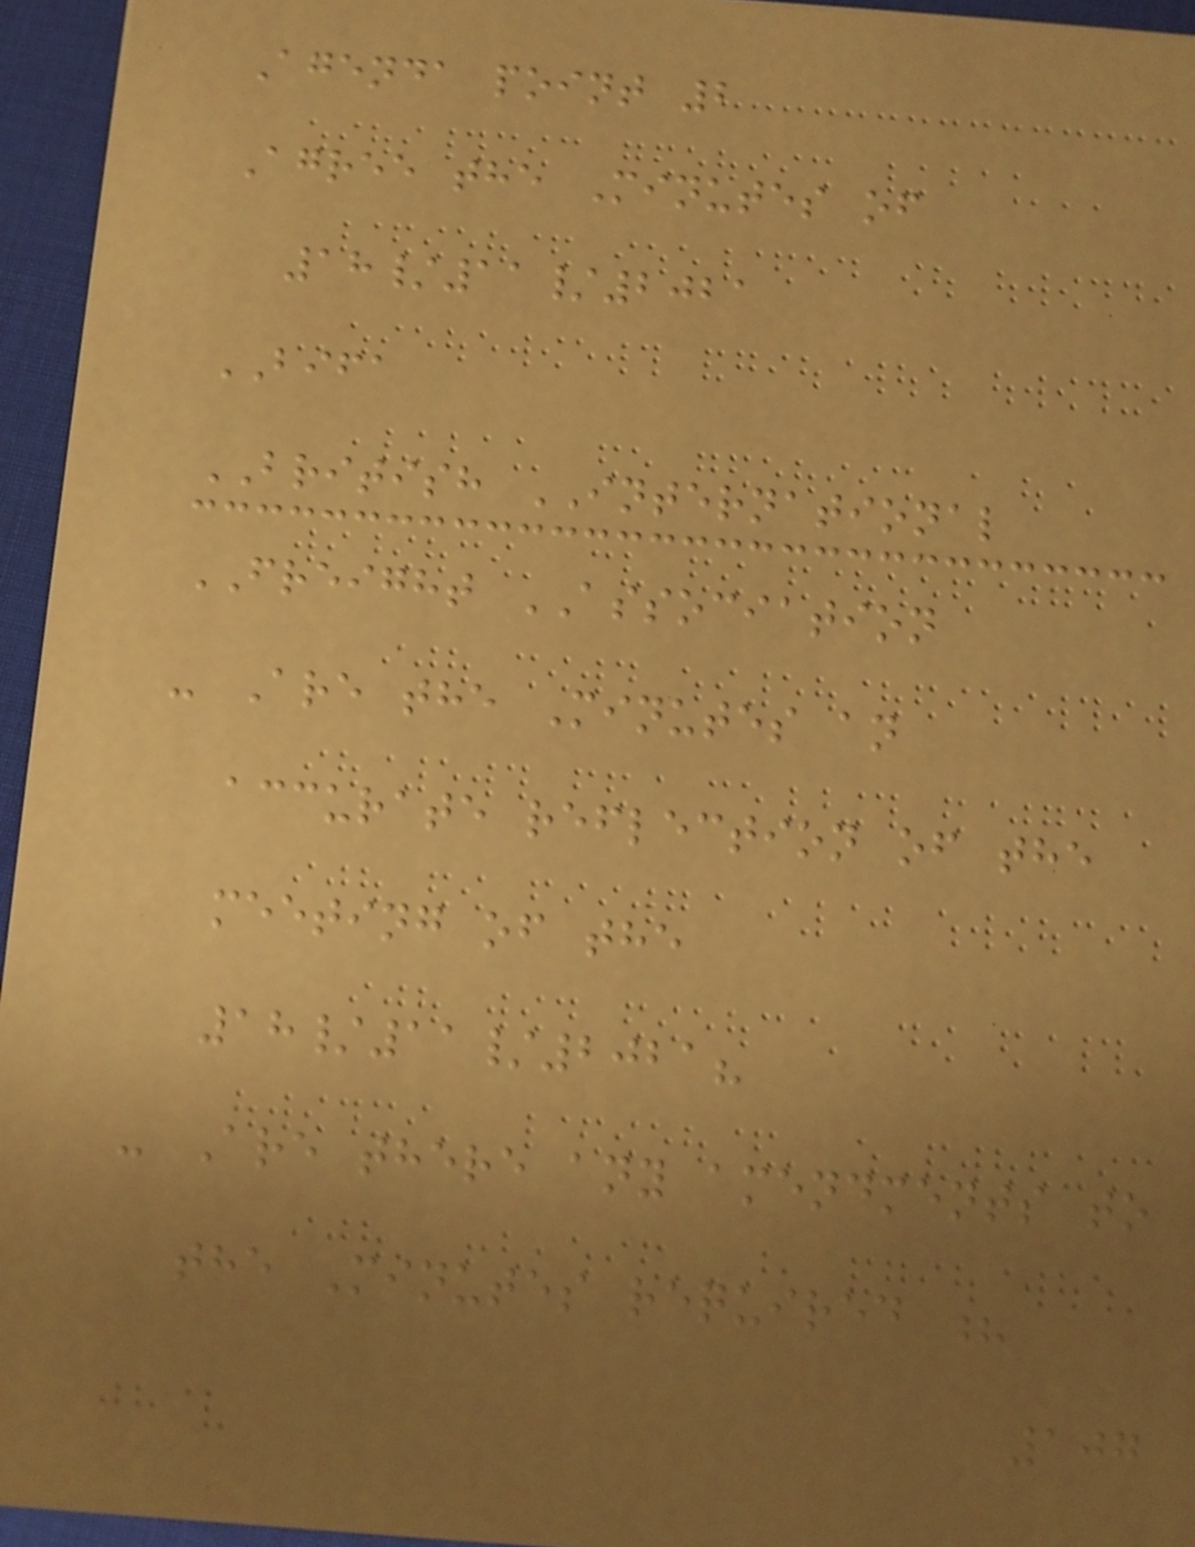Agenda point 2
Agree the Minutes of
18/11/2021
BIFA
BRITISH INTERNATIONAL
FREIGHT ASSOCIATION
- Are the Minutes an
accurate reflection of the
meeting of the
18/11/2021?
- Are there any amendments to
the Minutes required ?
107
